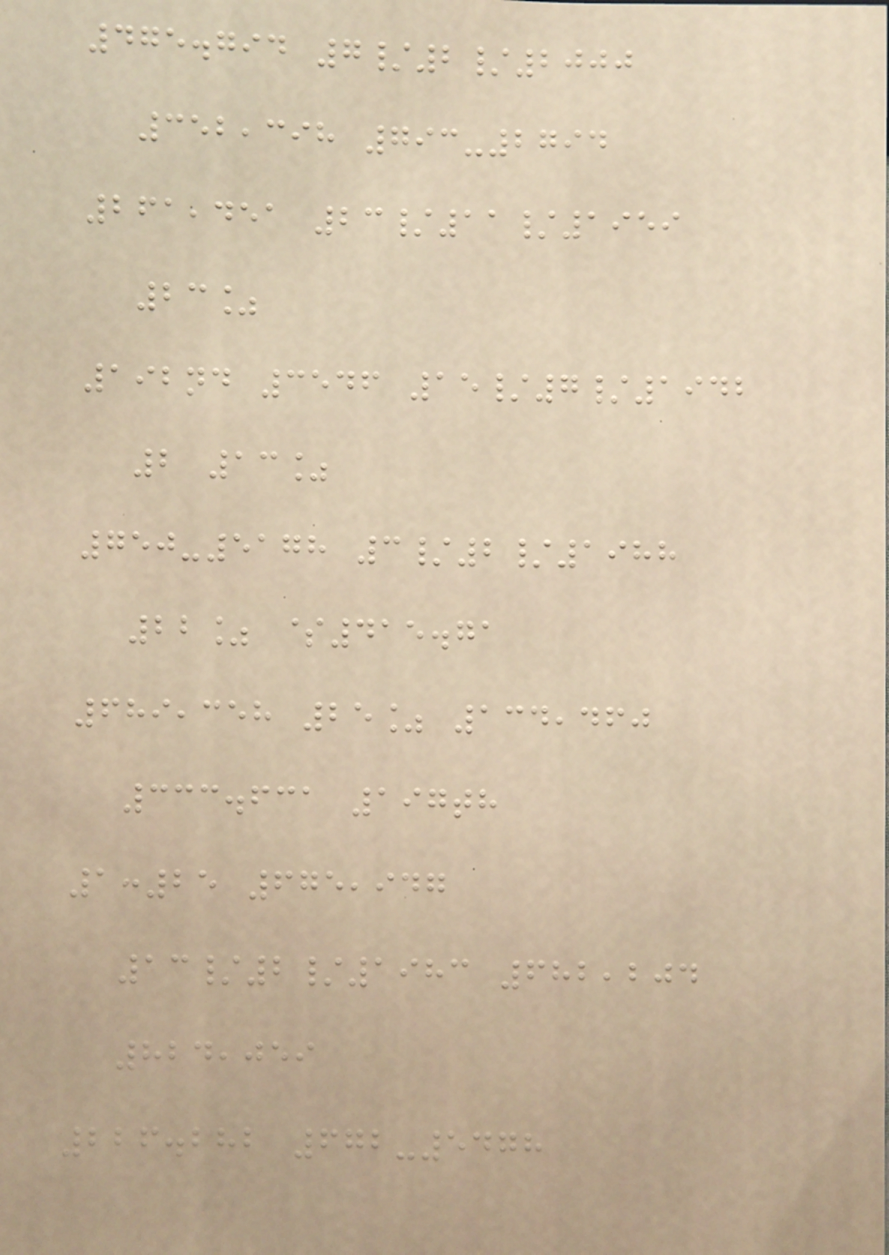475.794 7/2/2000
352,398 793-2794
261,451 23/11/1959
23%
192nd 3546 15/7/1942
2 13%
750-5178 3/2/1988
22% $415.71
689,358 25% 134,460
333.631 197th
1:25 675,947
13/2/1983 682,204
824,059
226.282 672-5478
